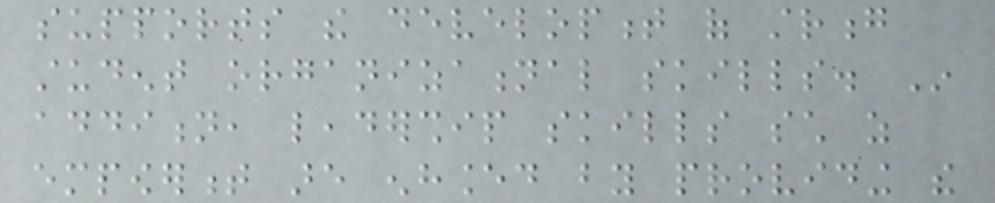supports the development of strong
student organizational skills. In
addition, leadership skills such as
empowerment are enhanced by providing the
